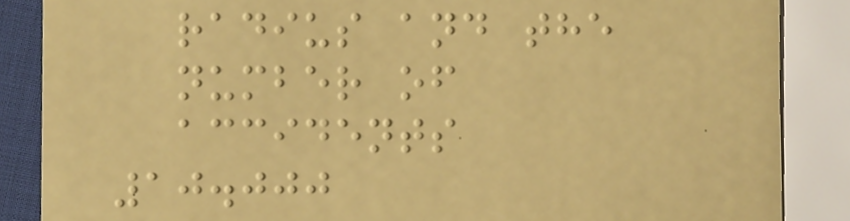radius and the
number of
accidents
10.000
